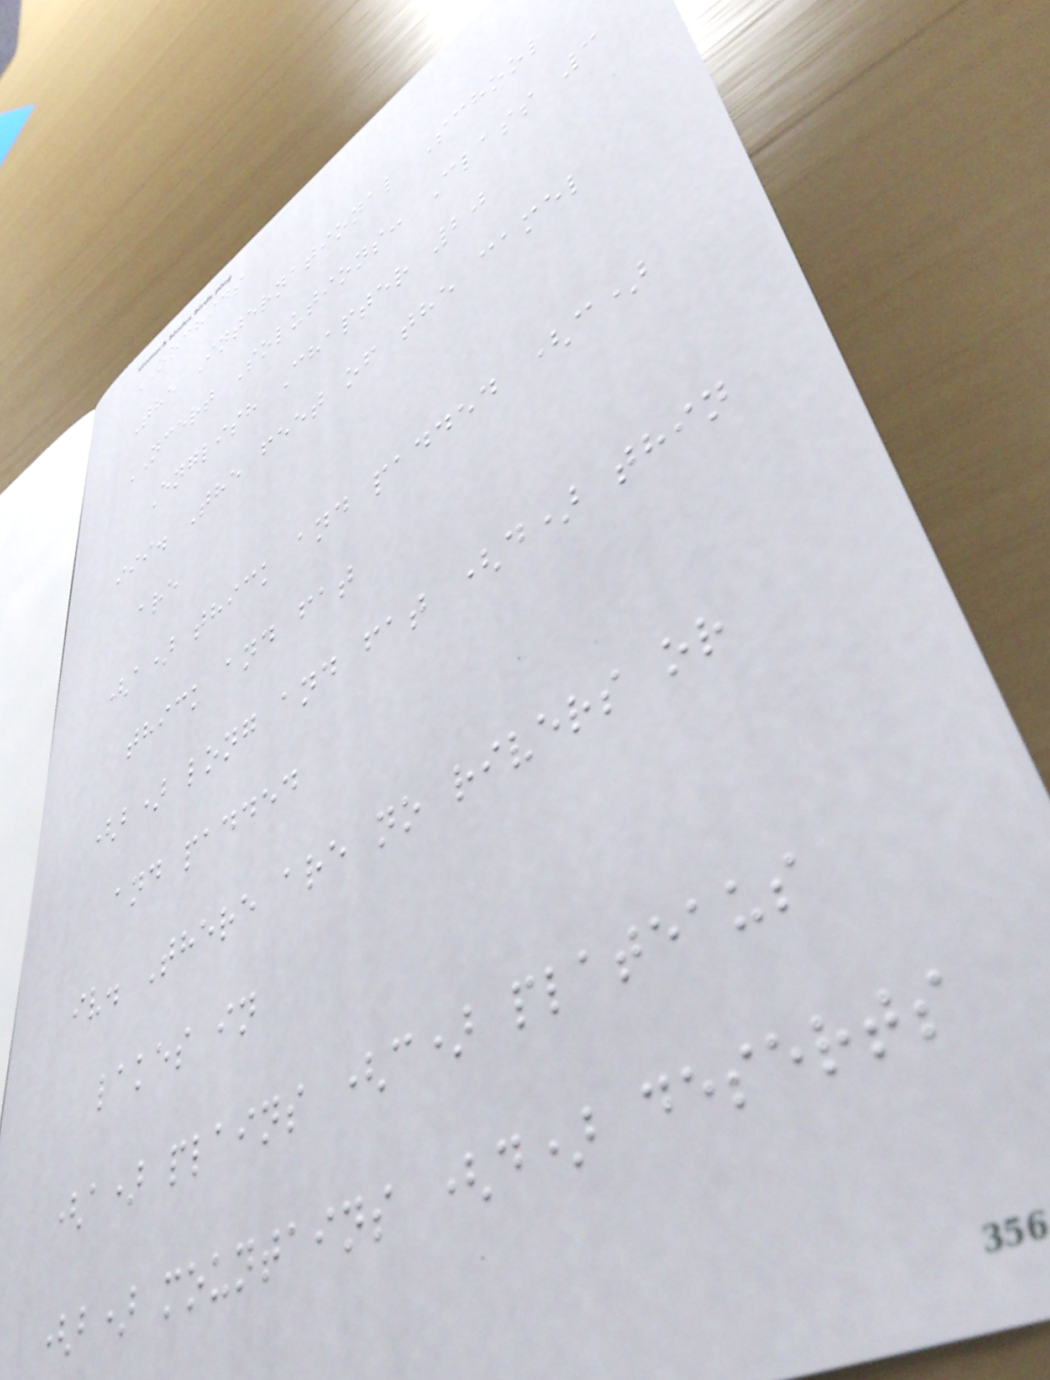ORCHIDS
The International School
NCERT Solutions: Class 3
English Chapter 20
iii. The feet of the camel
are
(a) thick and padded (c)
thick and fat
(b) long and fat (d) thin
and padded
iv. There are no rivers or
lakes in
(a) plains (c) plateaus
(b) mountains (d) deserts
